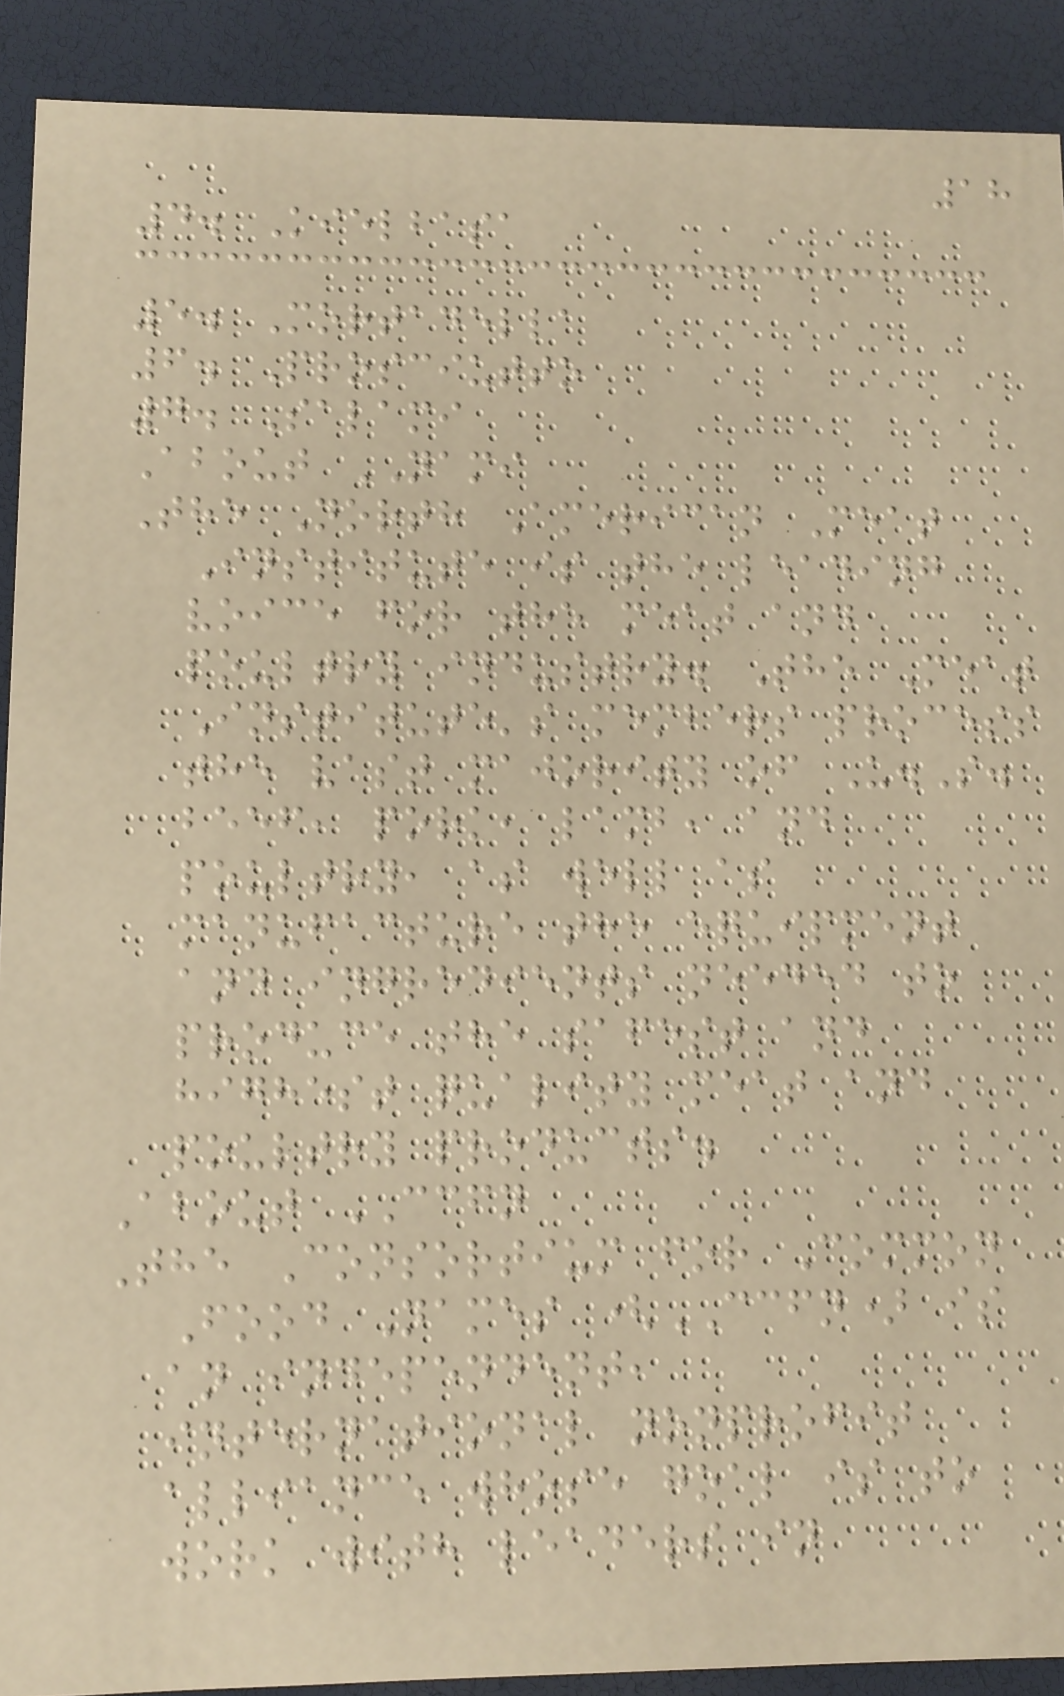18
4. Kielbasa
5. Mortadella
6. Prosciutto
7. Salami
About NAMI
The North American Meat
Institute is the leading
voice for the meat and
poultry industry. The Meat
Institute's members process
the vast majority of U.S.
beef, pork, lamb, and
poultry, as well as
manufacture the equipment
and ingredients needed to
produce the safest and
highest quality meat and
poultry products.
About CCFN
The Consortium for Common
Food Names (CCFN) is
an independent,
international nonprofit
alliance whose goal is to
work with leaders in
